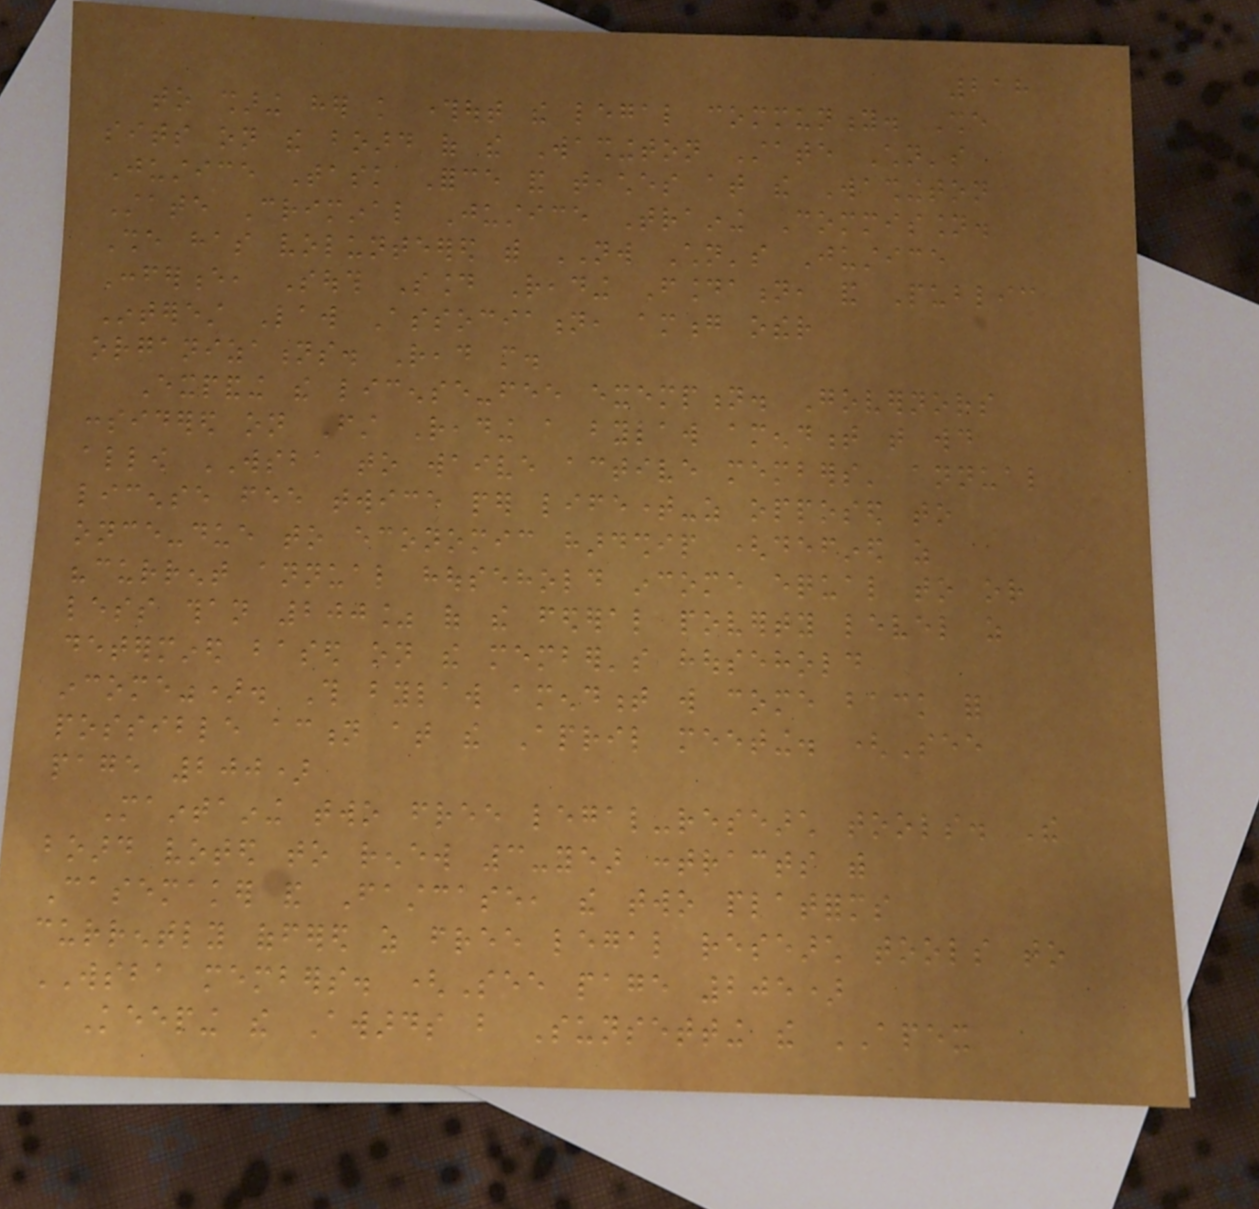218
to sharing her knowledge throughout the legal community. She
sits on the board of the Washington State Children's
Justice Task Force and teaches at the Washington
State Criminal Justice Training Commission.
She has volunteered with NW Children's Justice
Conference, South Sound Reading Foundation, and Public
Interest Law Association, among other
organizations. Read more.
Expanding the license-fee exemption. Governors
considered on First Reading a bylaw amendment that would
allow WSBA to waive active members' annual
license fee twice per lifetime-as opposed to
once-due to economic hardship (defined as
"current annual household income equal to or
less than 200% of the federal poverty level as
determined based on the member's household
income"). This bylaw amendment will come back for
possible action at the April meeting. (See
page 200)
Maintaining two free legal-research tools. The
board voted to renew 3-year contracts with
Casemaker and Fastcase, the two platforms
currently offered as free legal research tools to
WSBA members. (See page 205)
Keeping the Awards but Sunsetting the APEX
